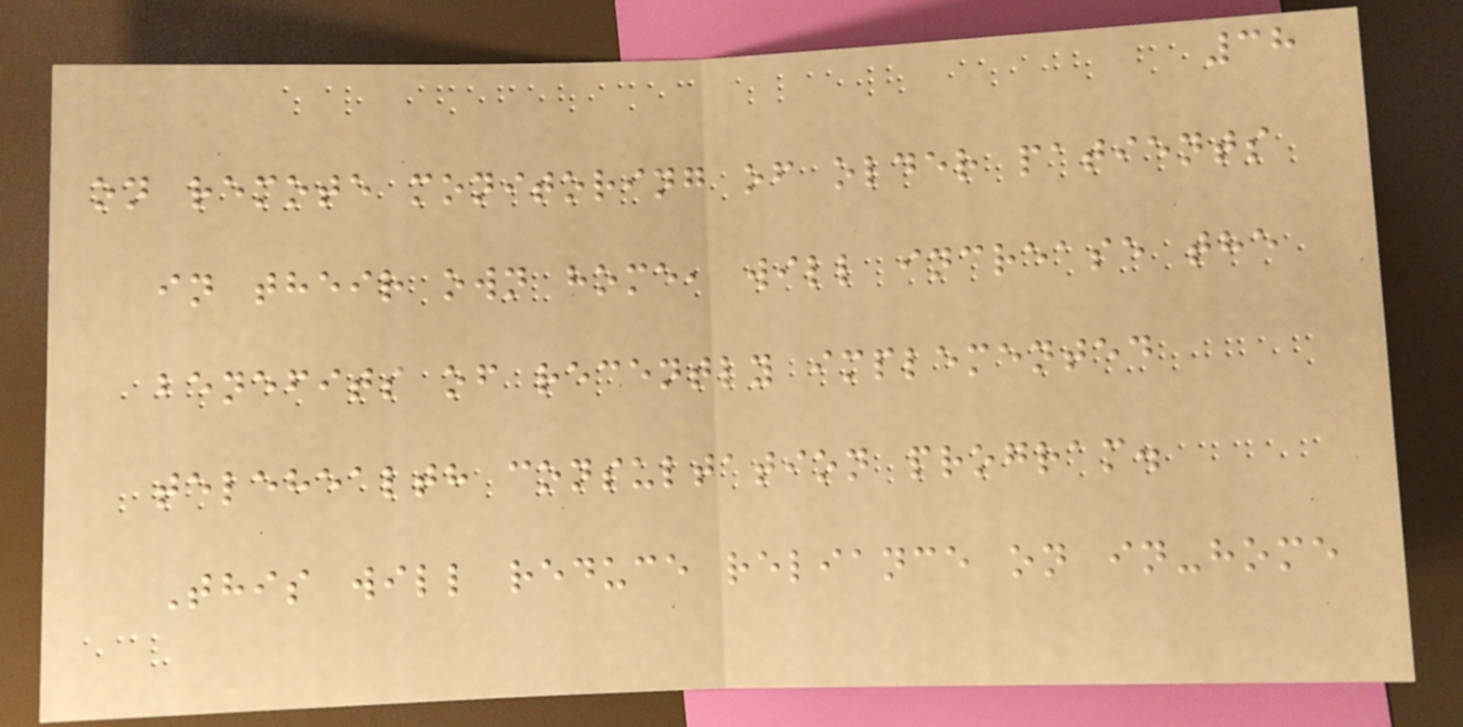38
on remote monitoring of older patients
in their own home, will increase the
benefits of recently implemented
telehealth consultation program.
This will reduce reliance on in-home
